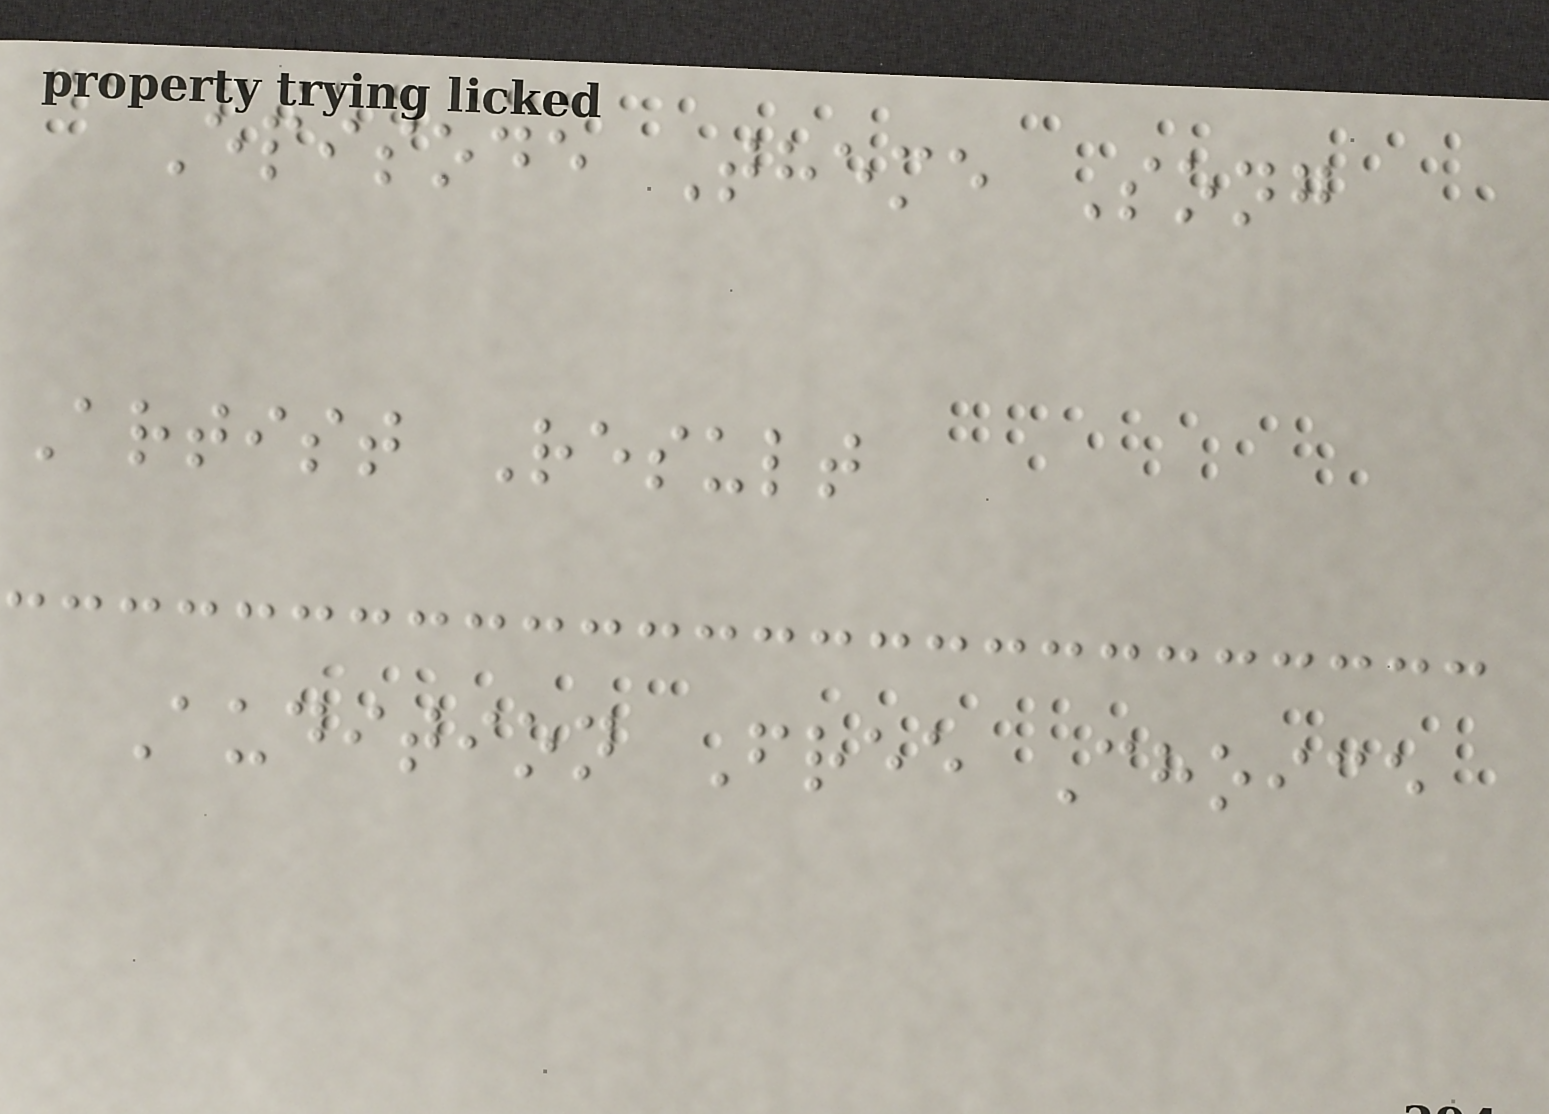Episode Theme Song
Artist Result
Audition Free Choice
